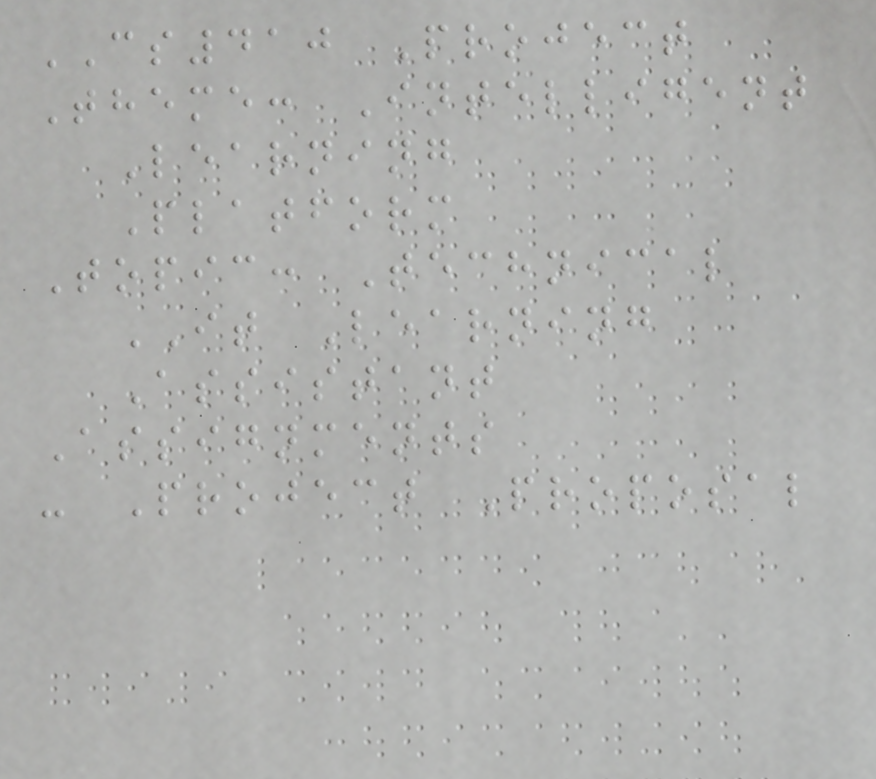CS410 Project
Theme: Intelligent
Learning
Platform
Topic: Technical
IT Learning
Assistant
Assignments
- Project Proposal
